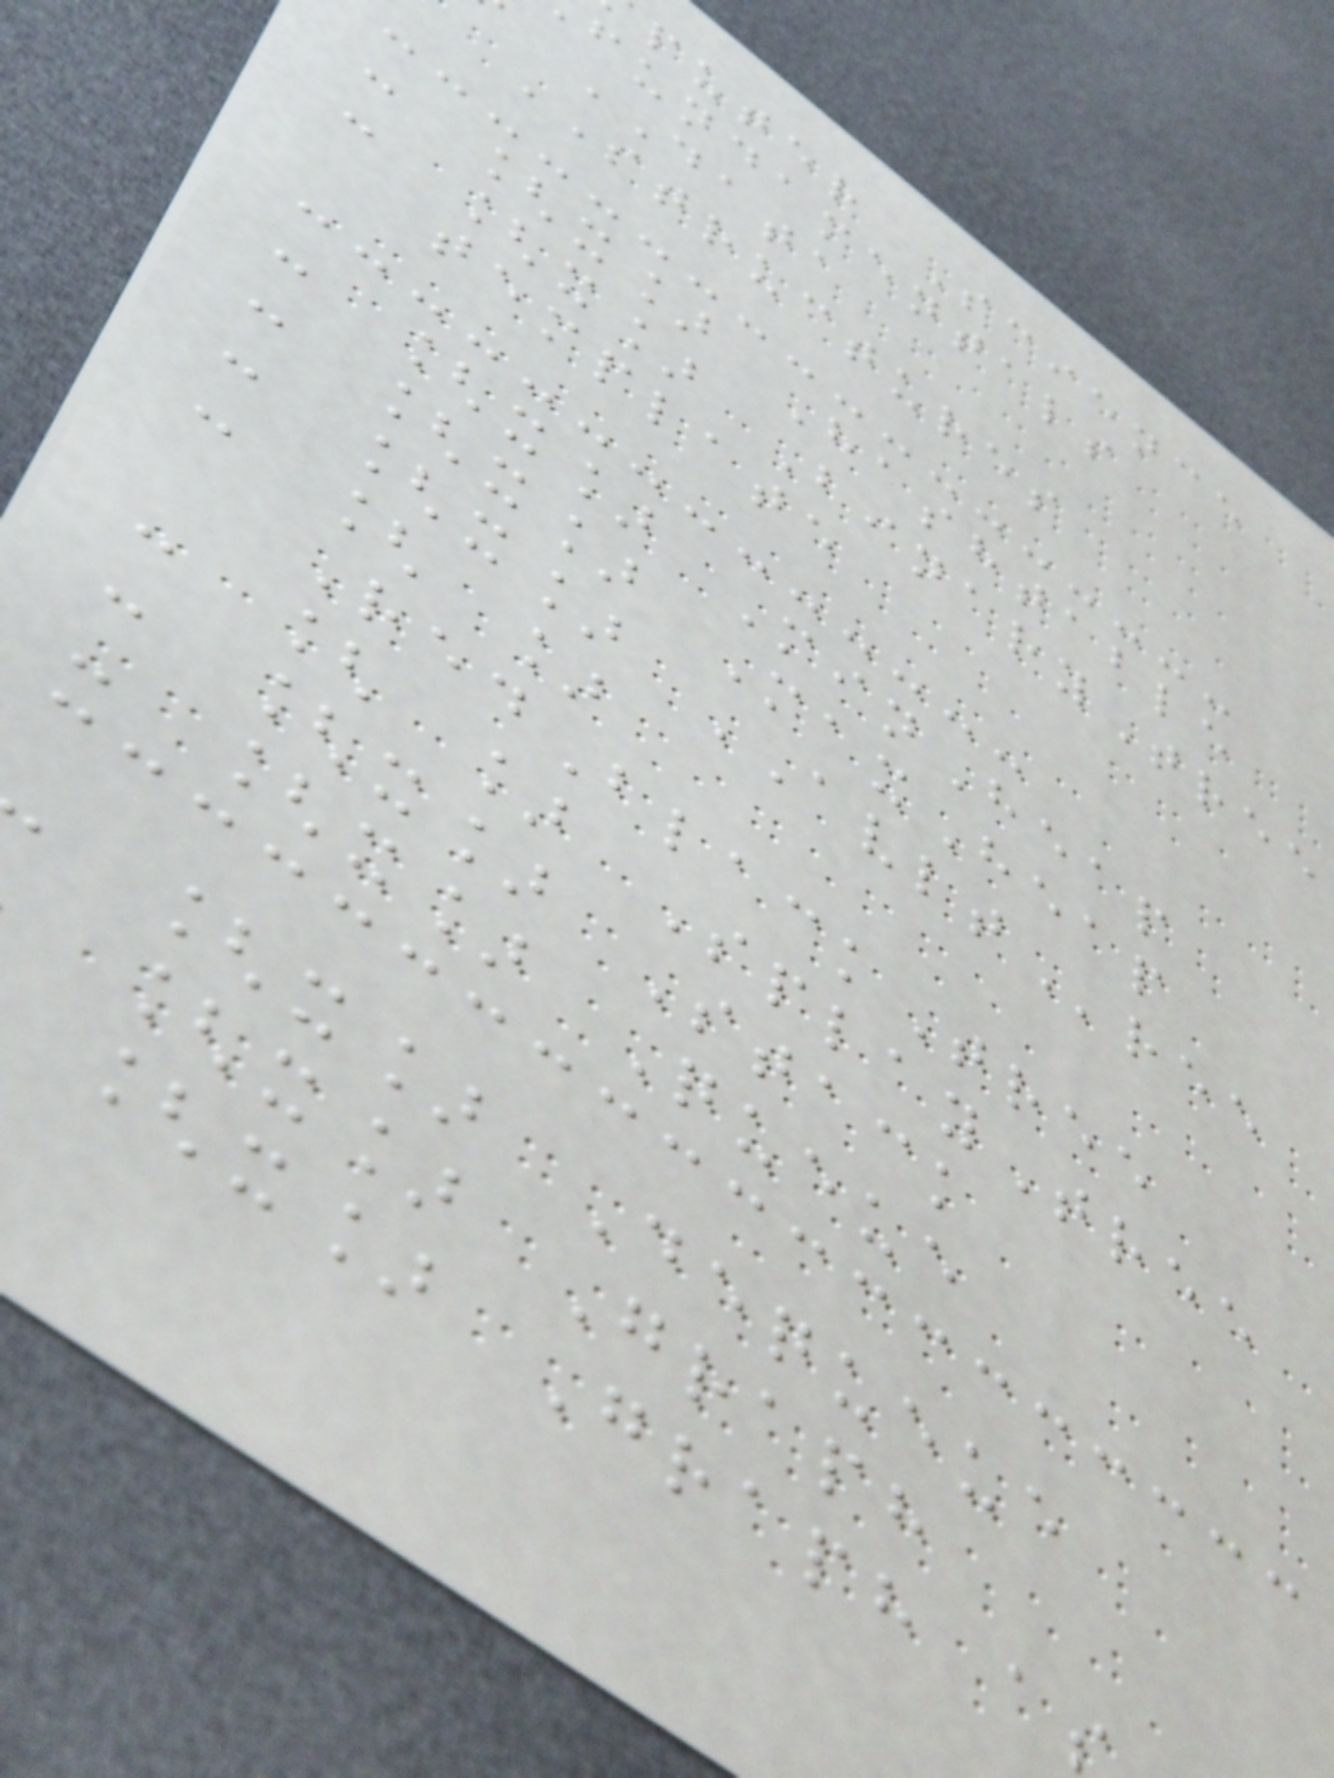puter Science
fundamentals
DATA
STRUCTURES
- [x] Hashtable
- [x] BinaryTree
template
- [x] MinHeap
- [x] MaxHeap
- [x] AVLTree
- [ ]
RedBlackTree
- [ ] SplayTree
- [x] Stack
- [x] Queue
[x] Dequeue
[x] Graph
[x] Graph a
